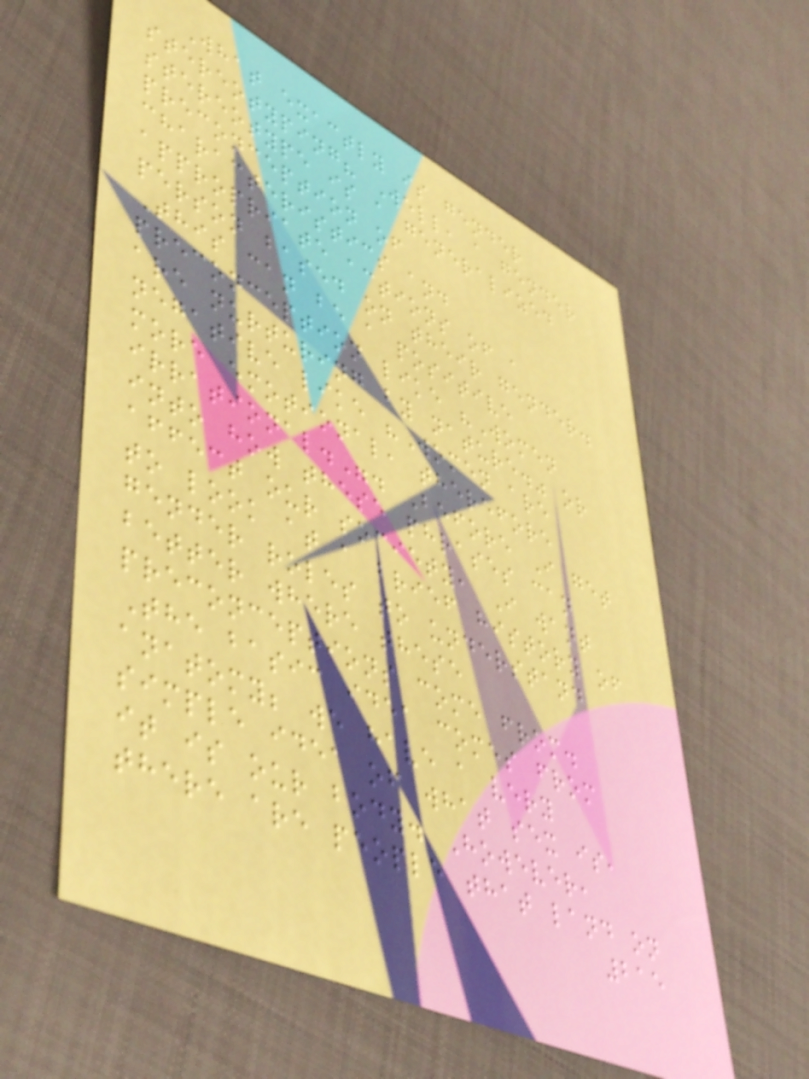What exactly is gender
stereotyping? Well, a gender
stereotype is a generalized
preconception of
characteristics and
appropriate actions of a
person based on their gender.
This can be a positive
preconception like "Women
are nurturing by nature." or
negative like "Women are
more emotional, therefore
irrational.". Before I get
into how these phrases can
affect our society, I want
to look at a brief history of
gender roles to understand
better where these
preconceptions come from.
The basic idea comes from
anatomy; we have a very
simple idea of what sex is,
it is our body. However,
there are people that land on
215
